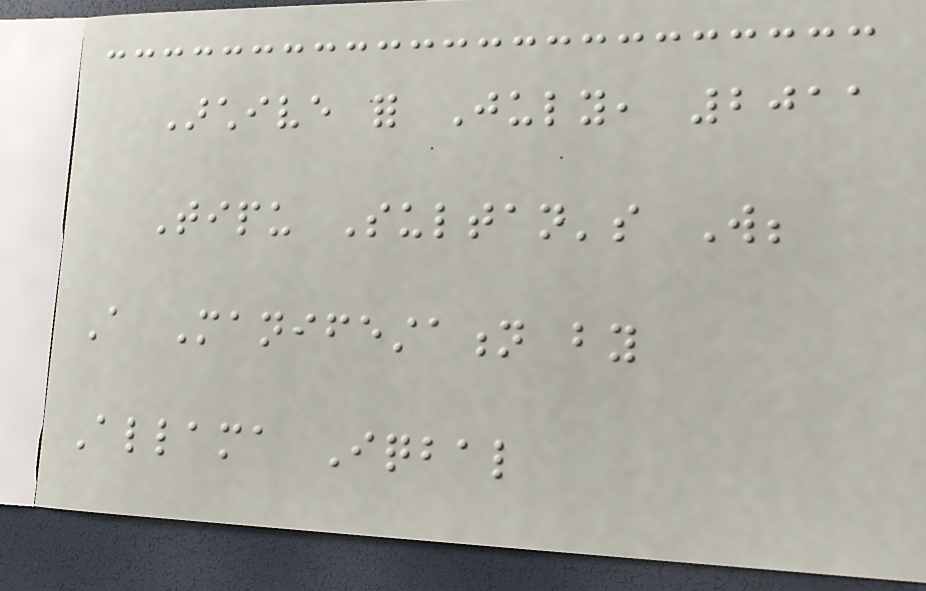Archive for July, 2011
Tipu Sultan's Will;
A Manifestation by
Allama Iqbal
